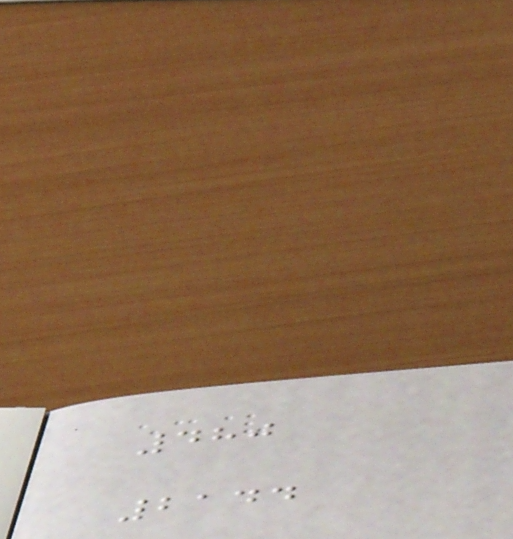480
2144
